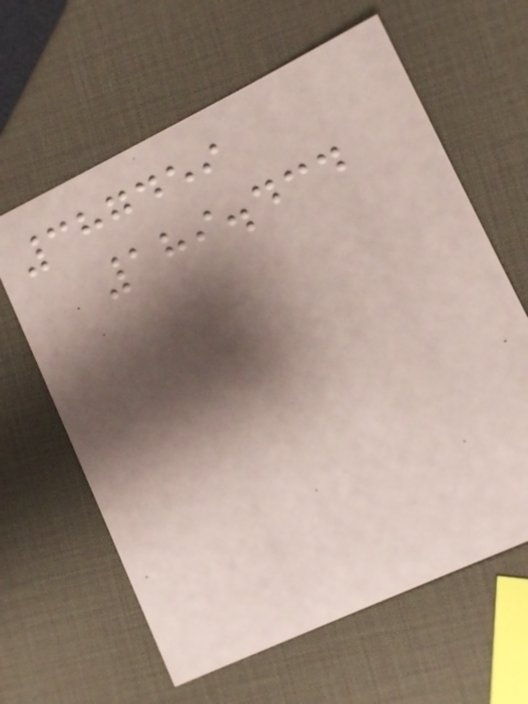387459
189.434
